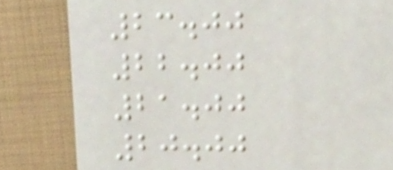23.00
22.00
21.00
20.00
